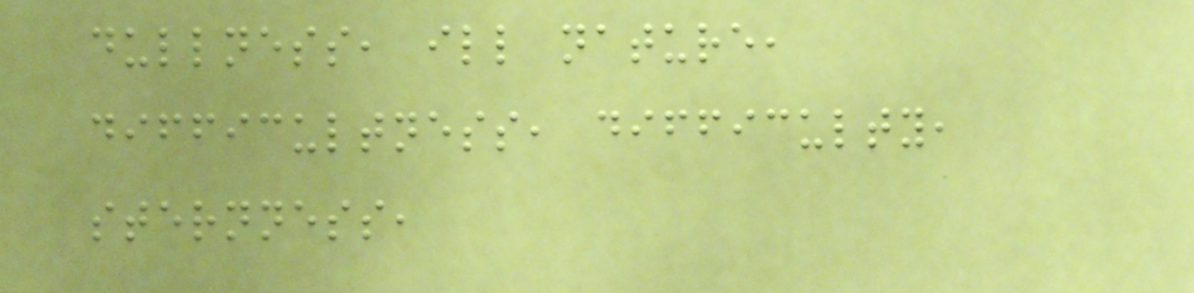dullness, ill nature,
difficultness, difficulty,
sternness,
